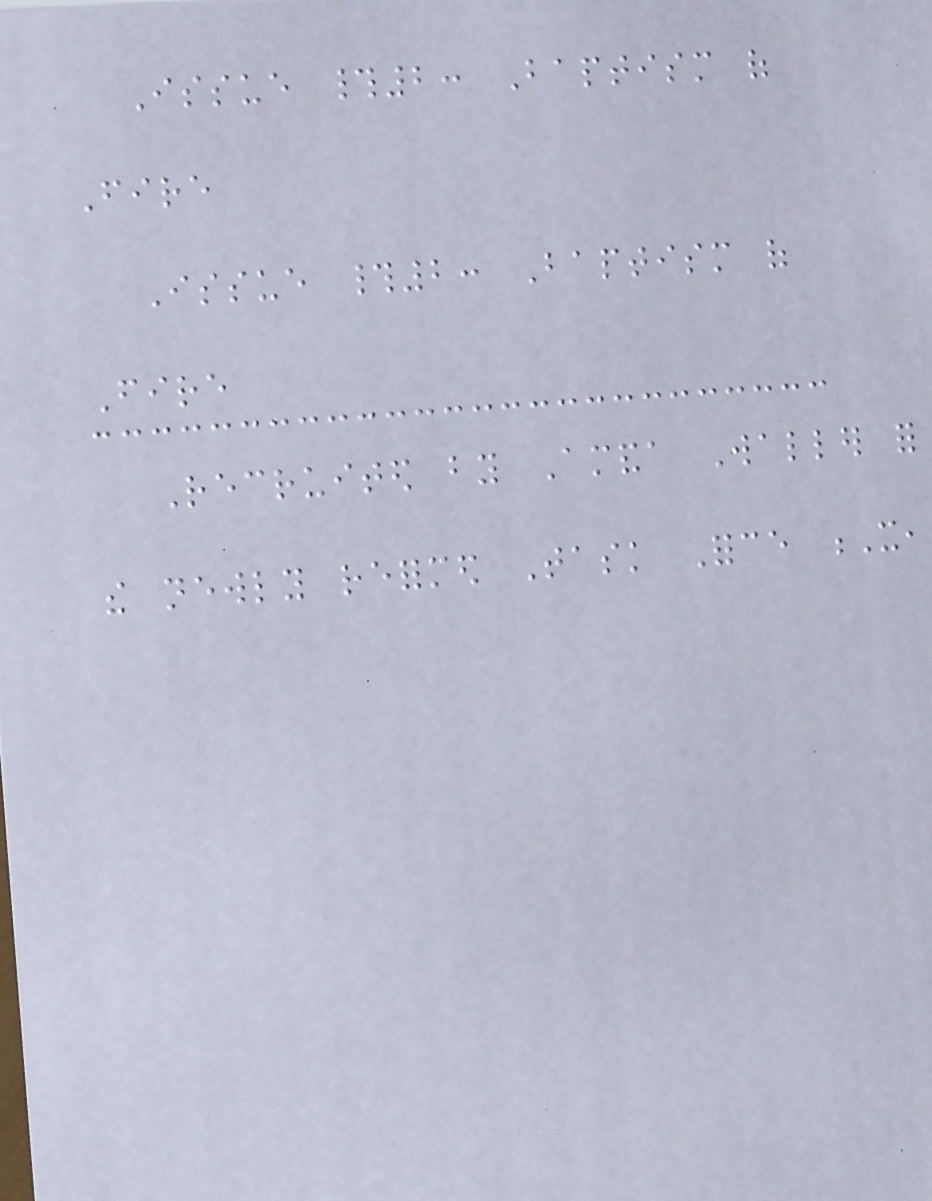Issue #2: Baptism of
Fire
Issue #2: Baptism of
Fire
Recruited by Amanda Waller for
the newly reformed Task Force X,
